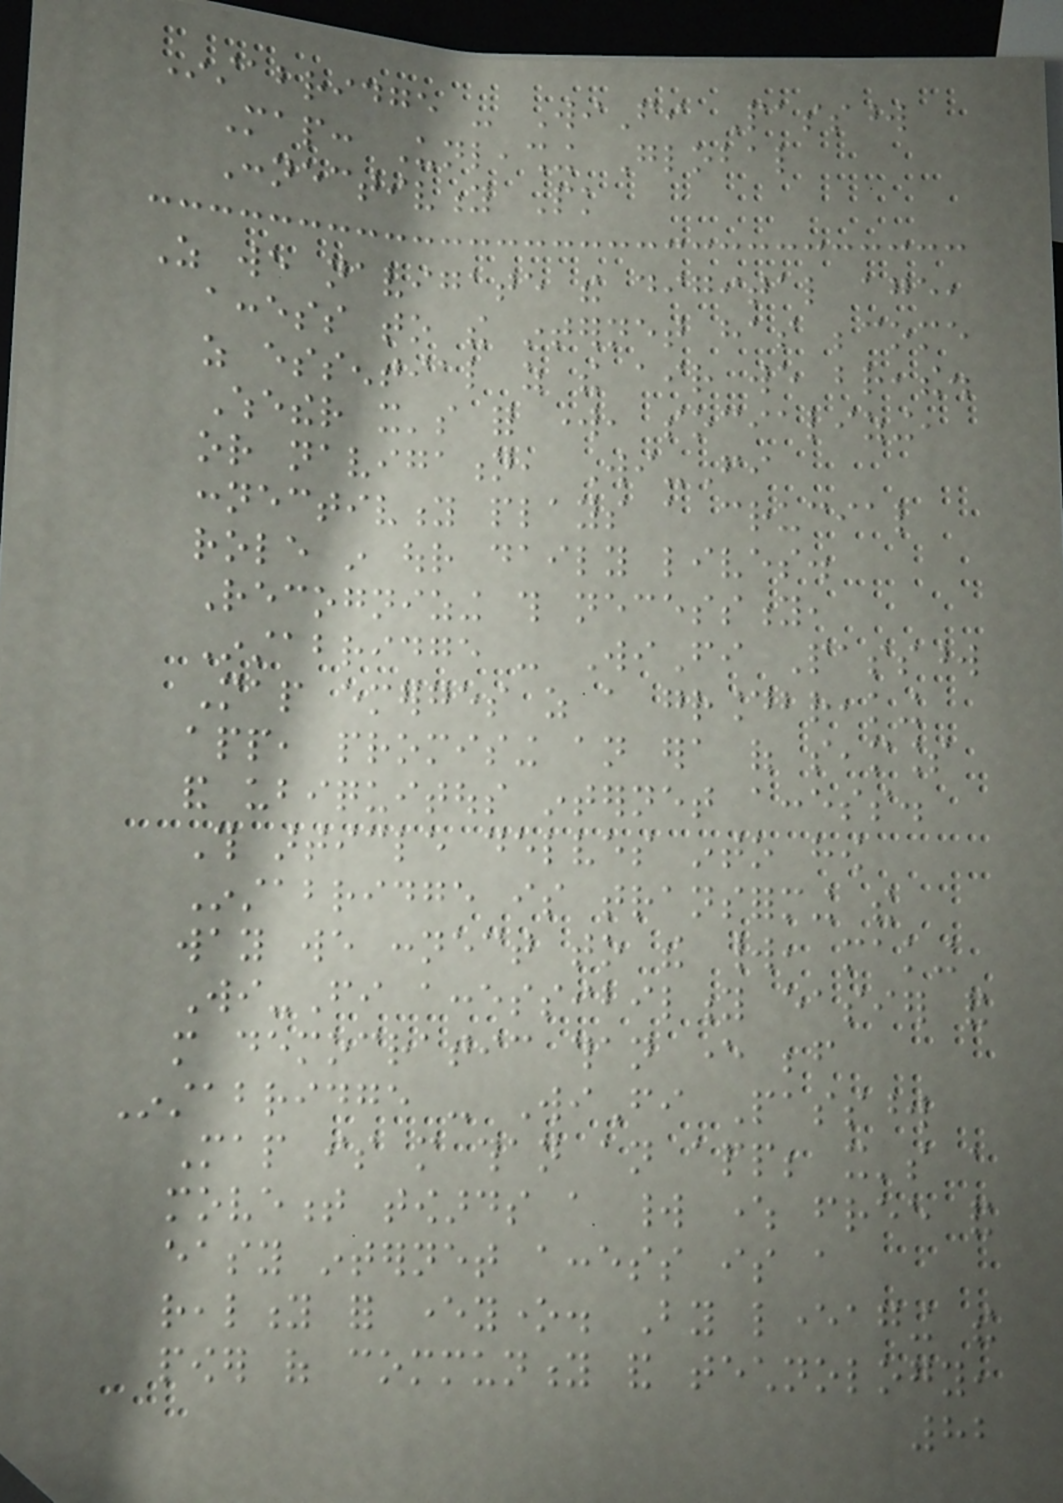Instabridge - WiFi Password
Map: Unleashing Global
Connectivity Pk
As we navigate the digital age,
access to the internet has become
as essential as the air we breathe.
Whether it's for work, socializing,
or navigation, Wi-Fi
connectivity plays a crucial
role in our daily lives.
Recognizing this necessity,
Instabridge - WiFi Password
Map emerges as a groundbreaking
app, promising an era of seamless
and ubiquitous internet access.
This article delves into how
Instabridge is transforming the
way we connect to the world, making
Wi-Fi accessibility easier and
more democratic than ever before
Instabridge - WiFi Password
Map is more than an app; it's a
movement towards a world where free and
easy internet access is a
reality for everyone. By leveraging the
power of community and technology,
82
